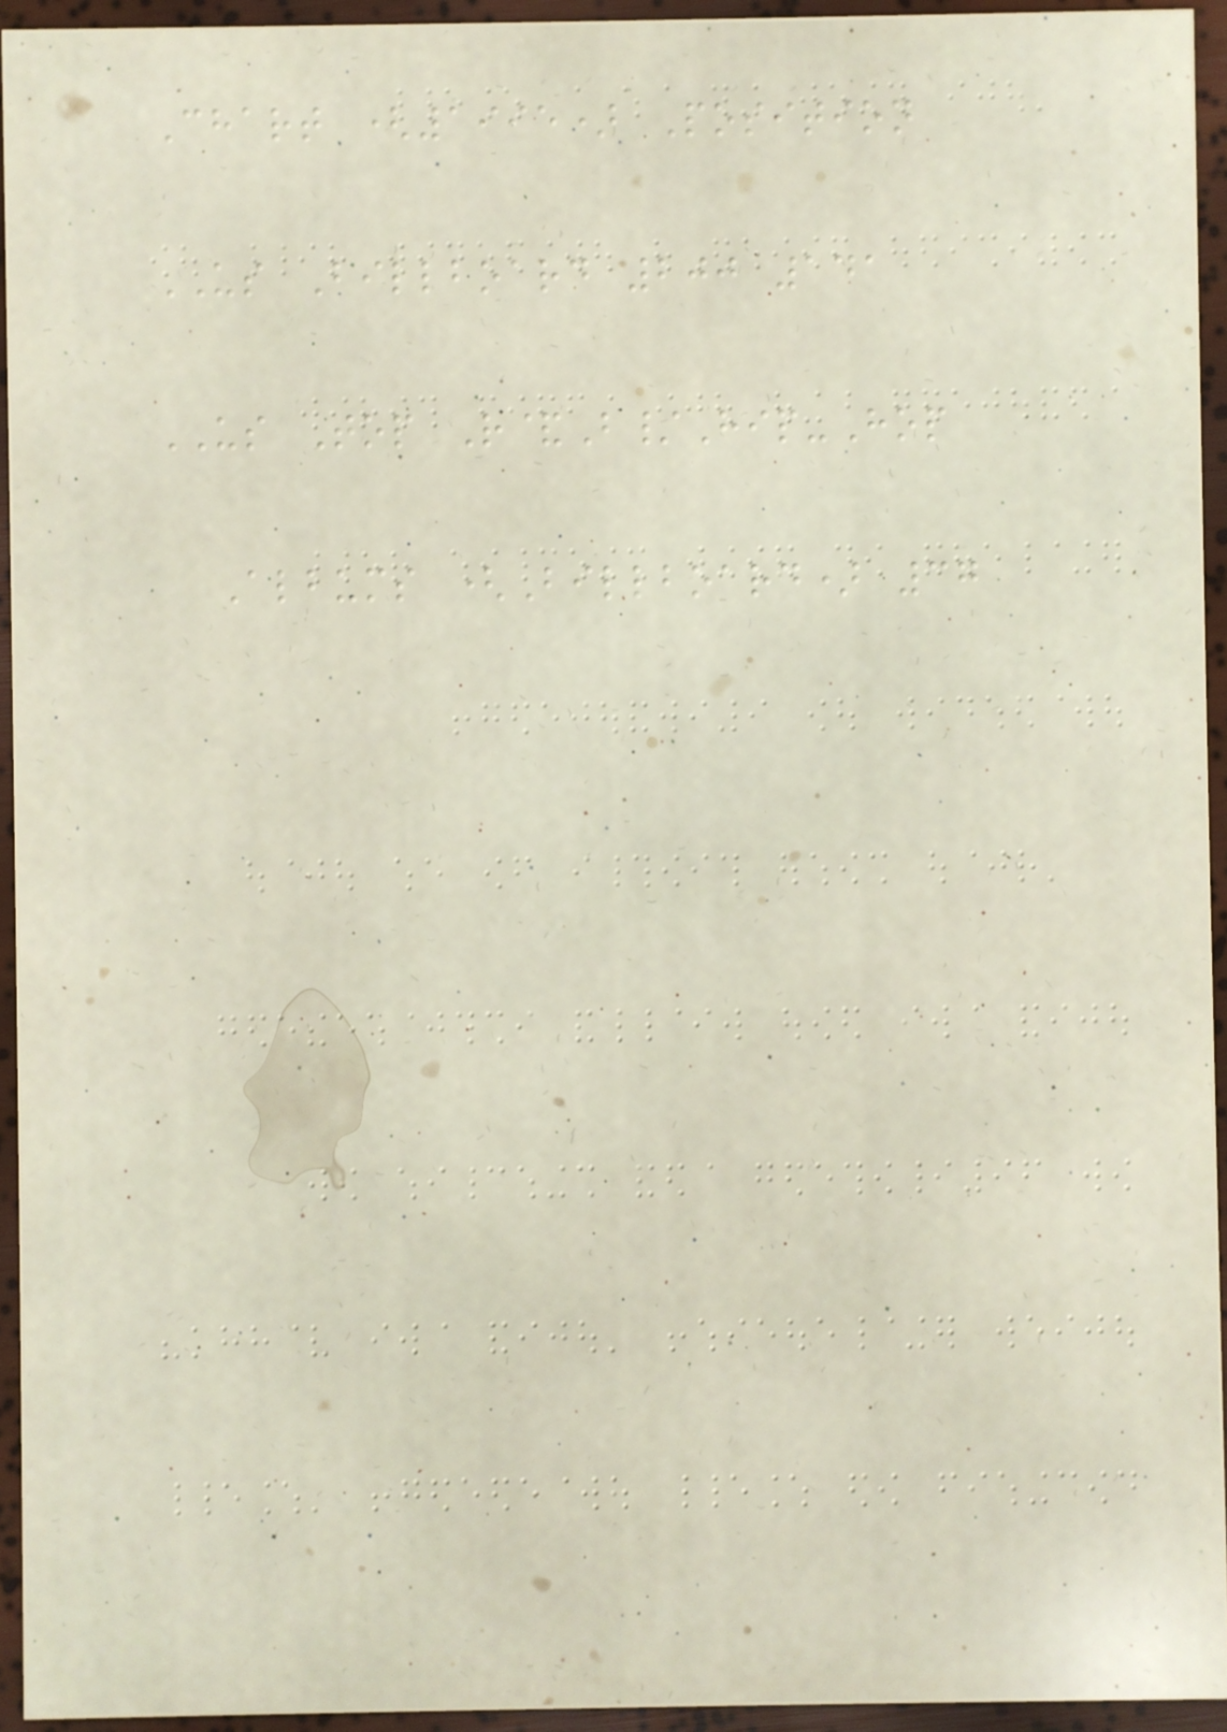Chart (1995) Position
US Billboard 200 141
US Top R&B/Hip-Hop
Albums (Billboard) 37
